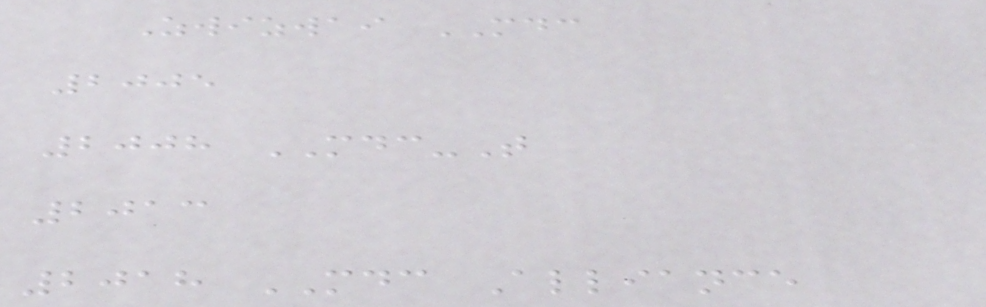Zwizwai MDC
2005
2008 MDC-T
2013
2018 MDC Alliance
